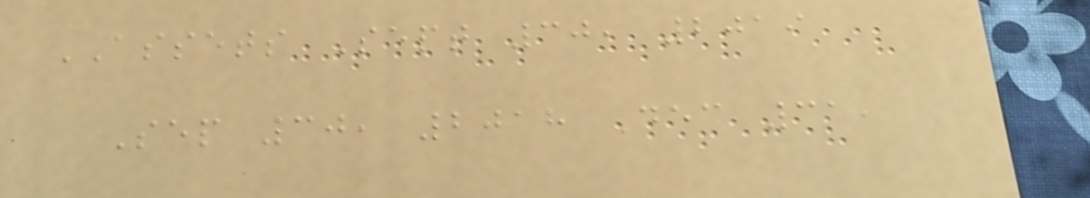ASSETS Sept 30, 2019
Sep 30, 2018 Dec 31,
